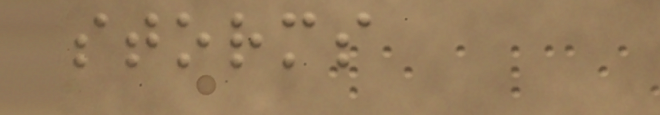storms
